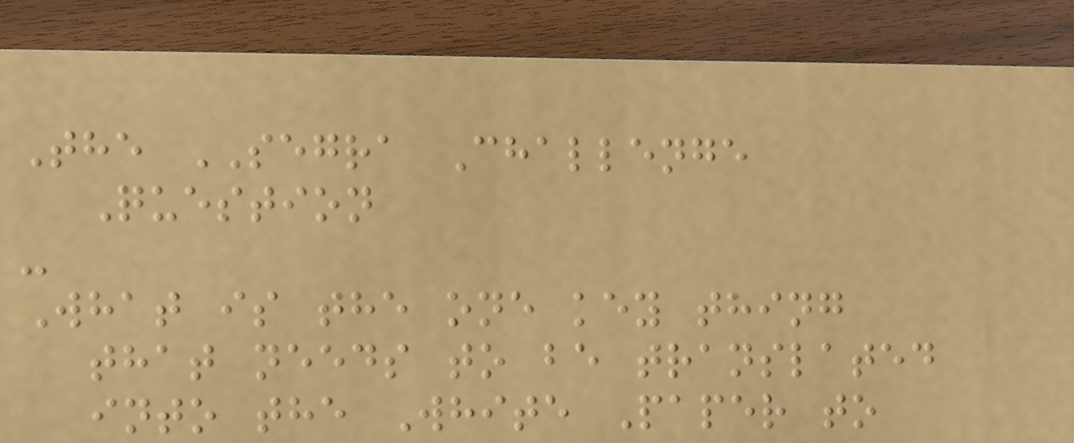The SEGRA Challenge
Question
-
What is the one key thing
that needs to be translated
into the White Paper to
